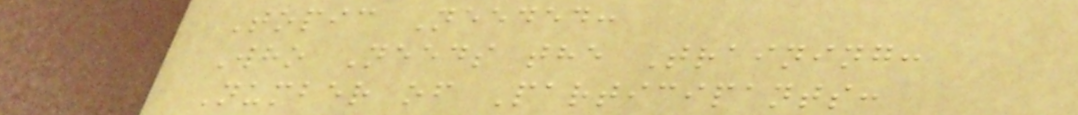Topic Needed:
Who Needs the Training:
Number of Participants:
